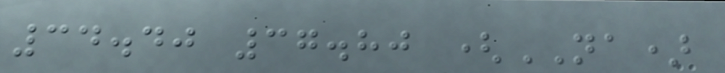34.40 37.80 (NA)
